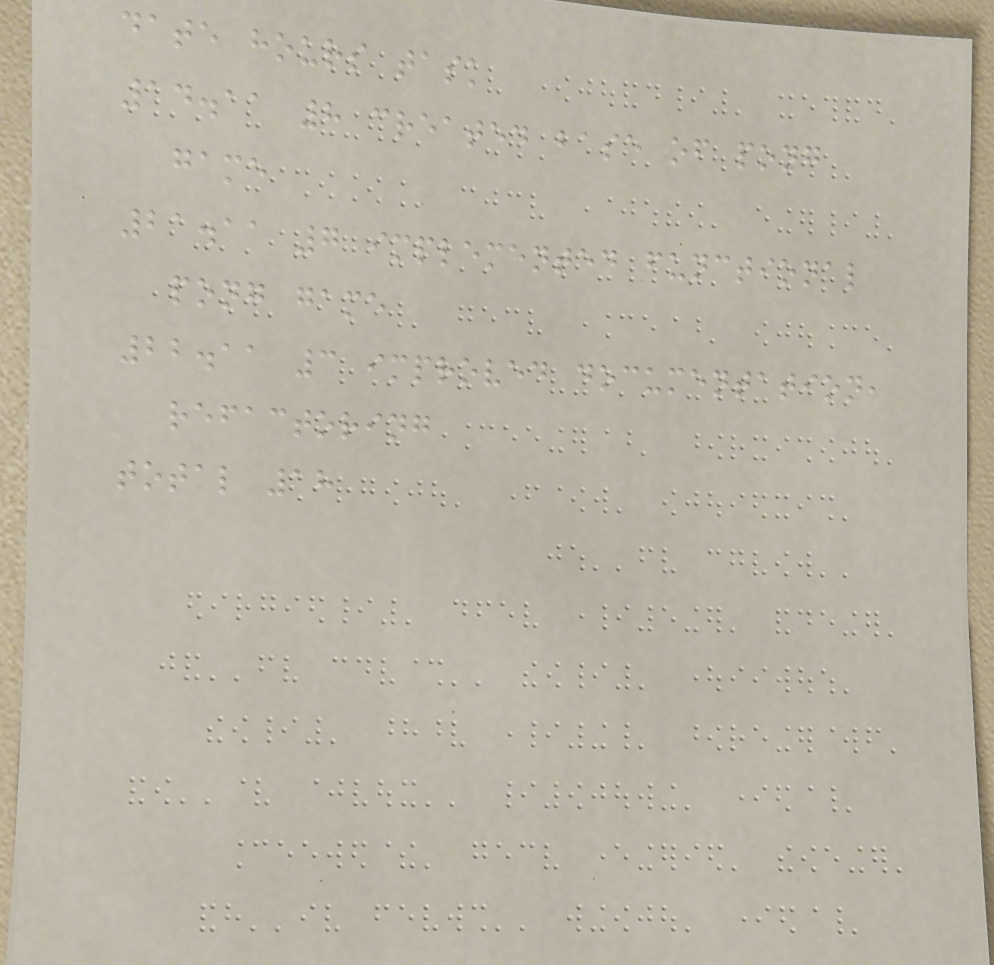date hours task
14.11 8 created base of pong
game
21.11 7 implemented functional
pong game
22.11 3 improved documentation,
refactoring
total 18
